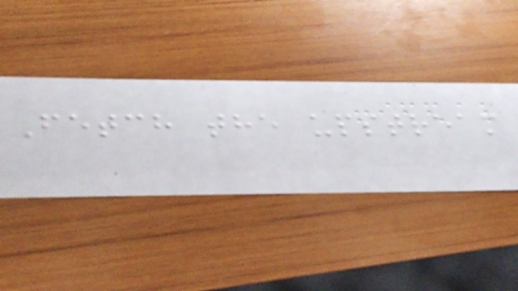Fetch the upstream
